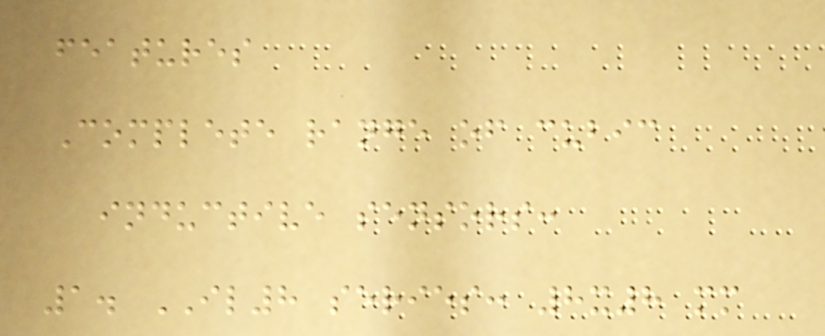features
Complete range of cubic
inductive sensors:
1. IL8 series: 8x8 mm
